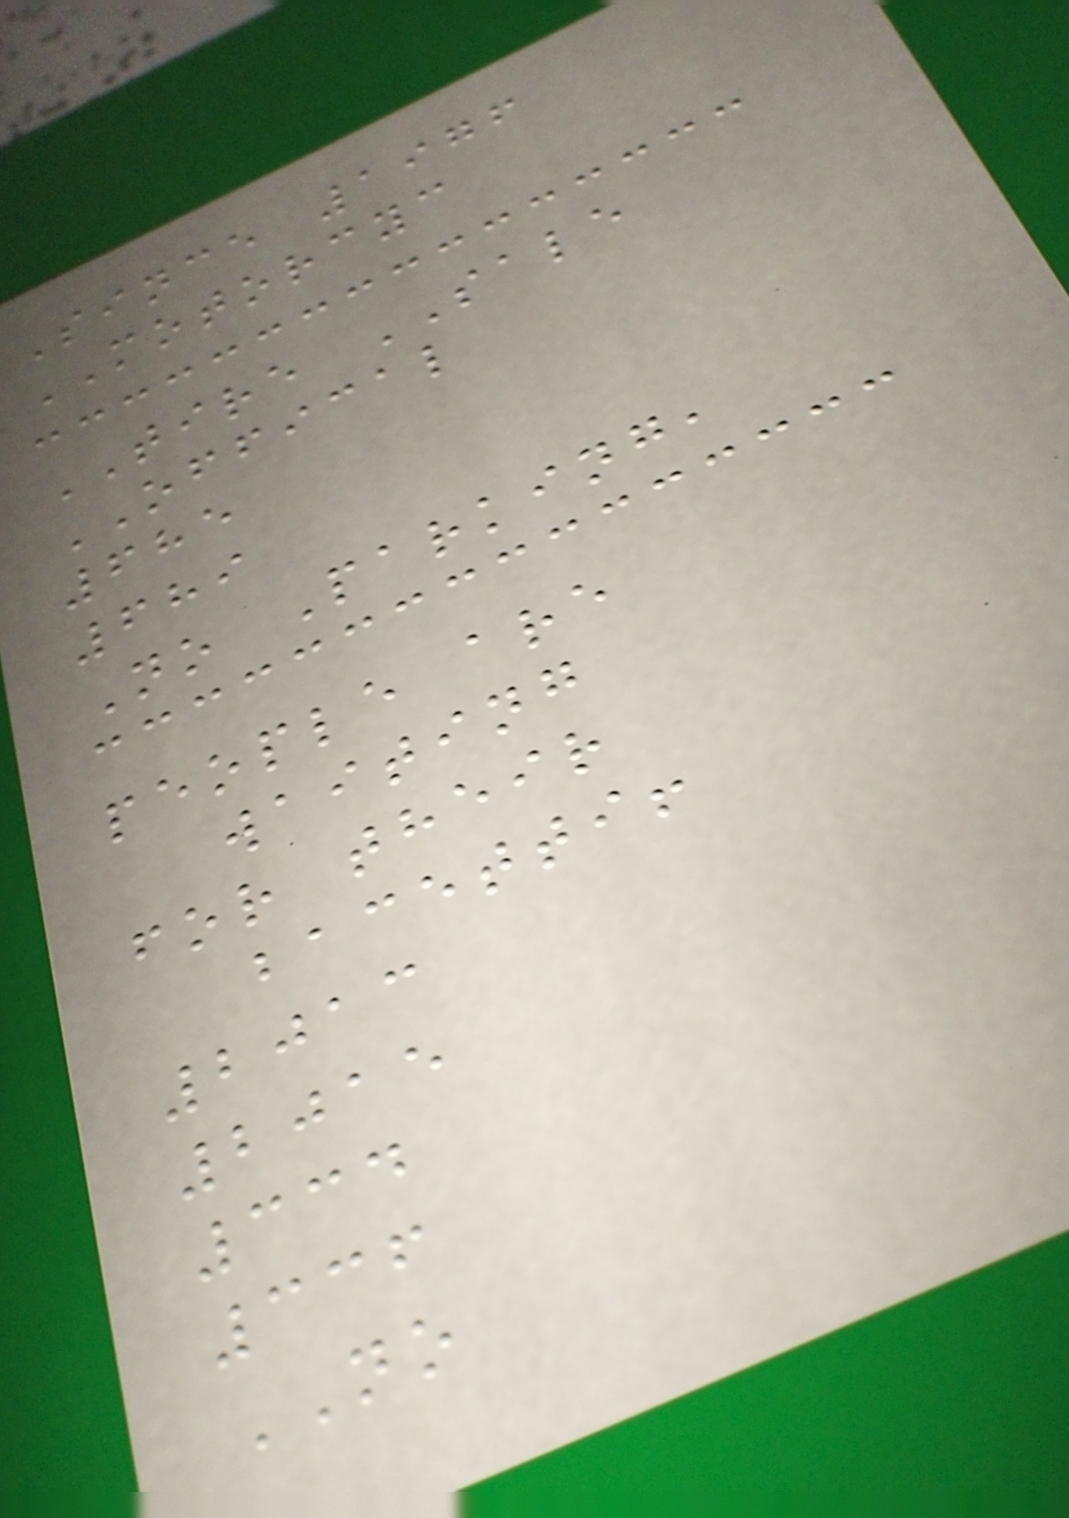Since 1976
MOTORCYC
TIRE SALE
OFFICAL
685
689
No Parking,
people are
waiting
for their
bacetti!
2013
2015
334
336
NO
